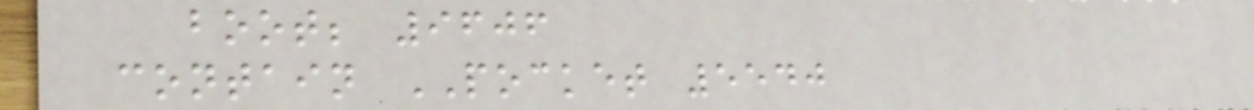boot; 9606
contain POCKET 5540
